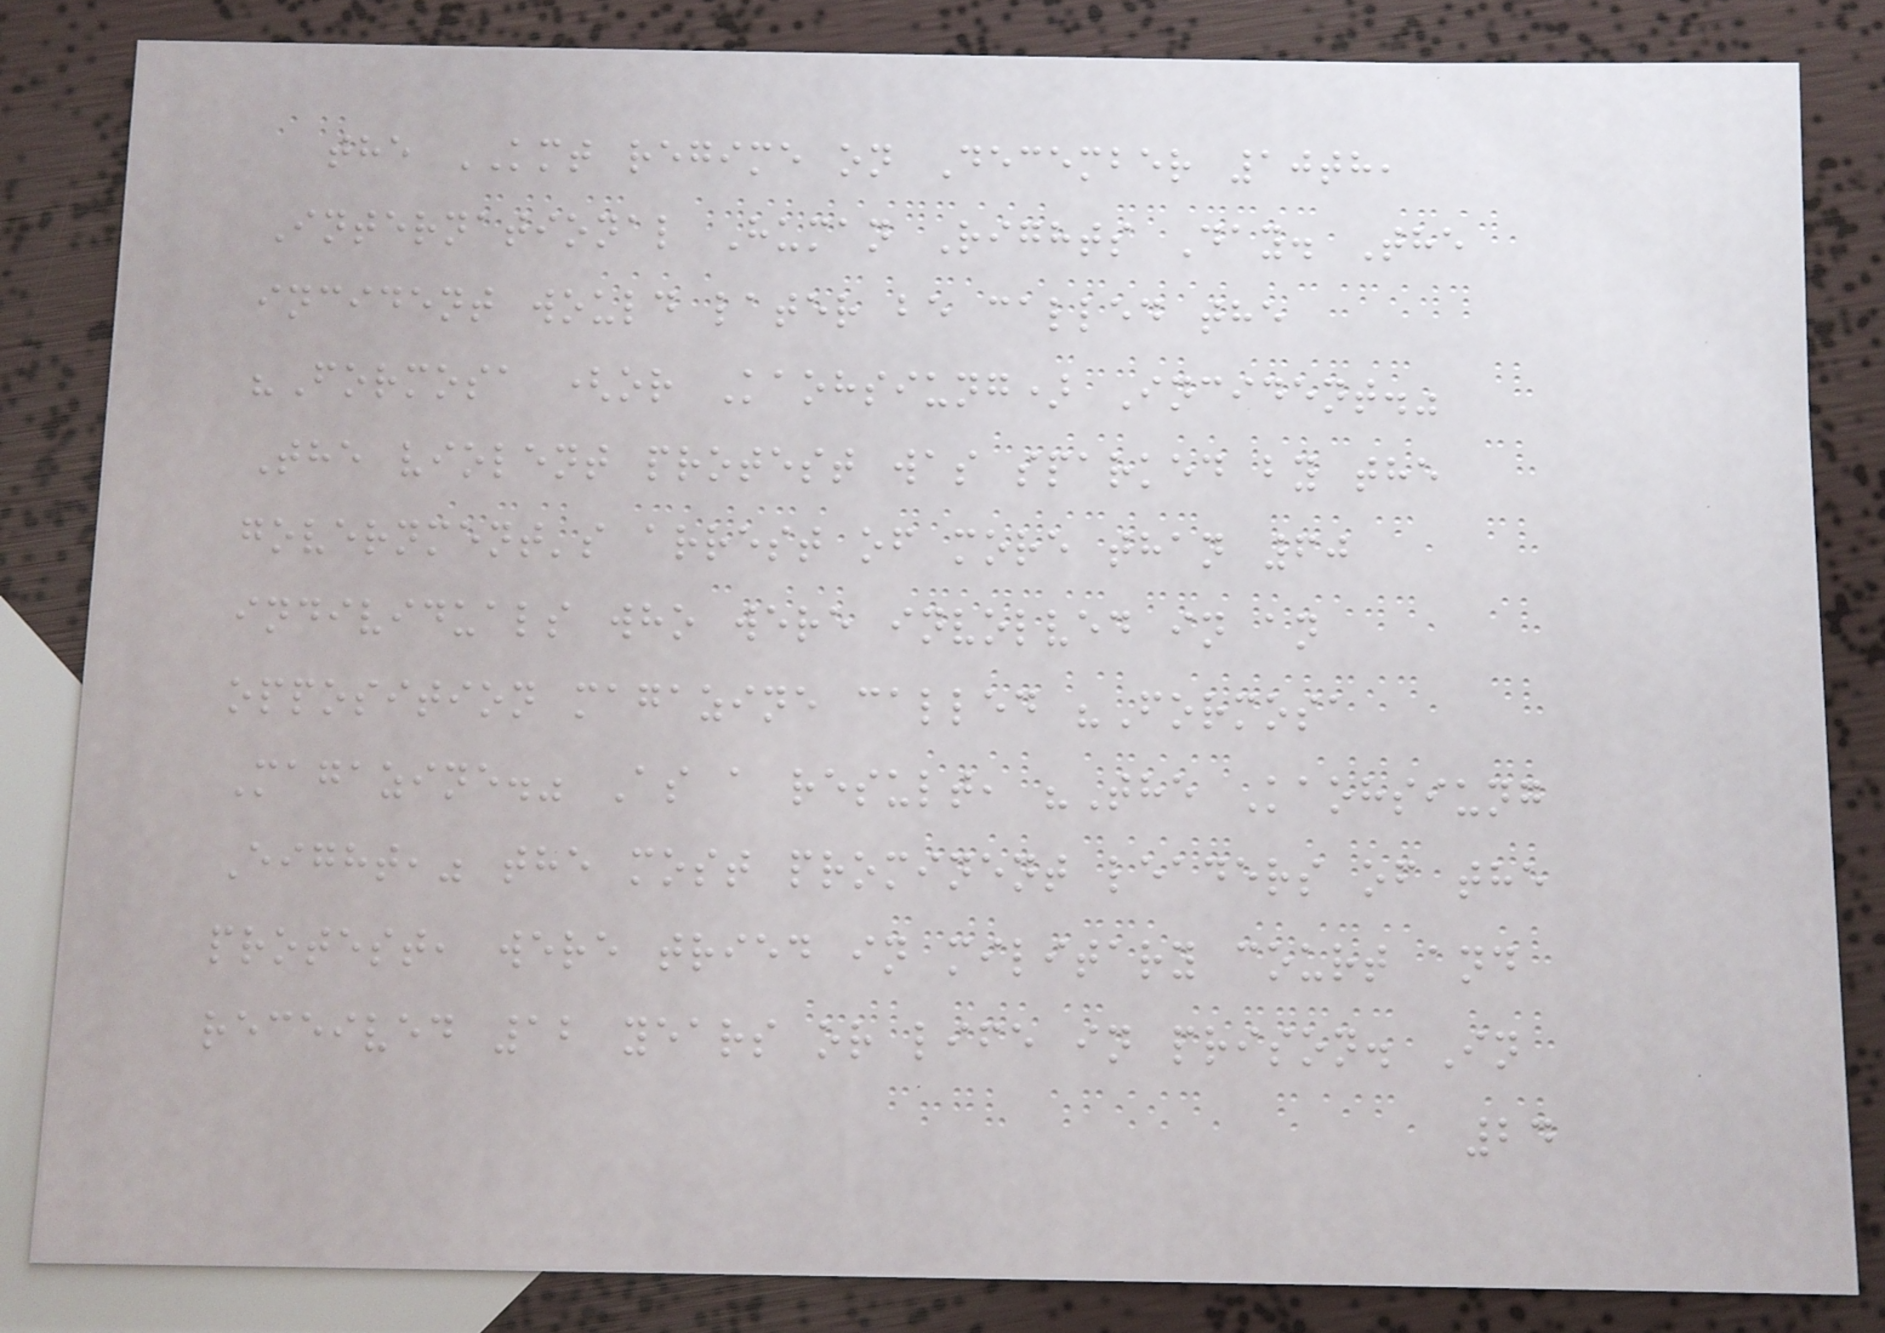the KMT regime on December 10th,
International Human Rights Day. The
incident would later be called the
"Formosa (or Kaohsiung) Incident."
The violent protest was sparked by the
government's arrest of more than 60
individuals who were involved in an
opposition magazine called "Formosa
Magazine." As a result, "The Kaohsiung
Eight," the most prominent leaders of the
protest, were tried in military court and
received 12 years or life in prison. In
24
